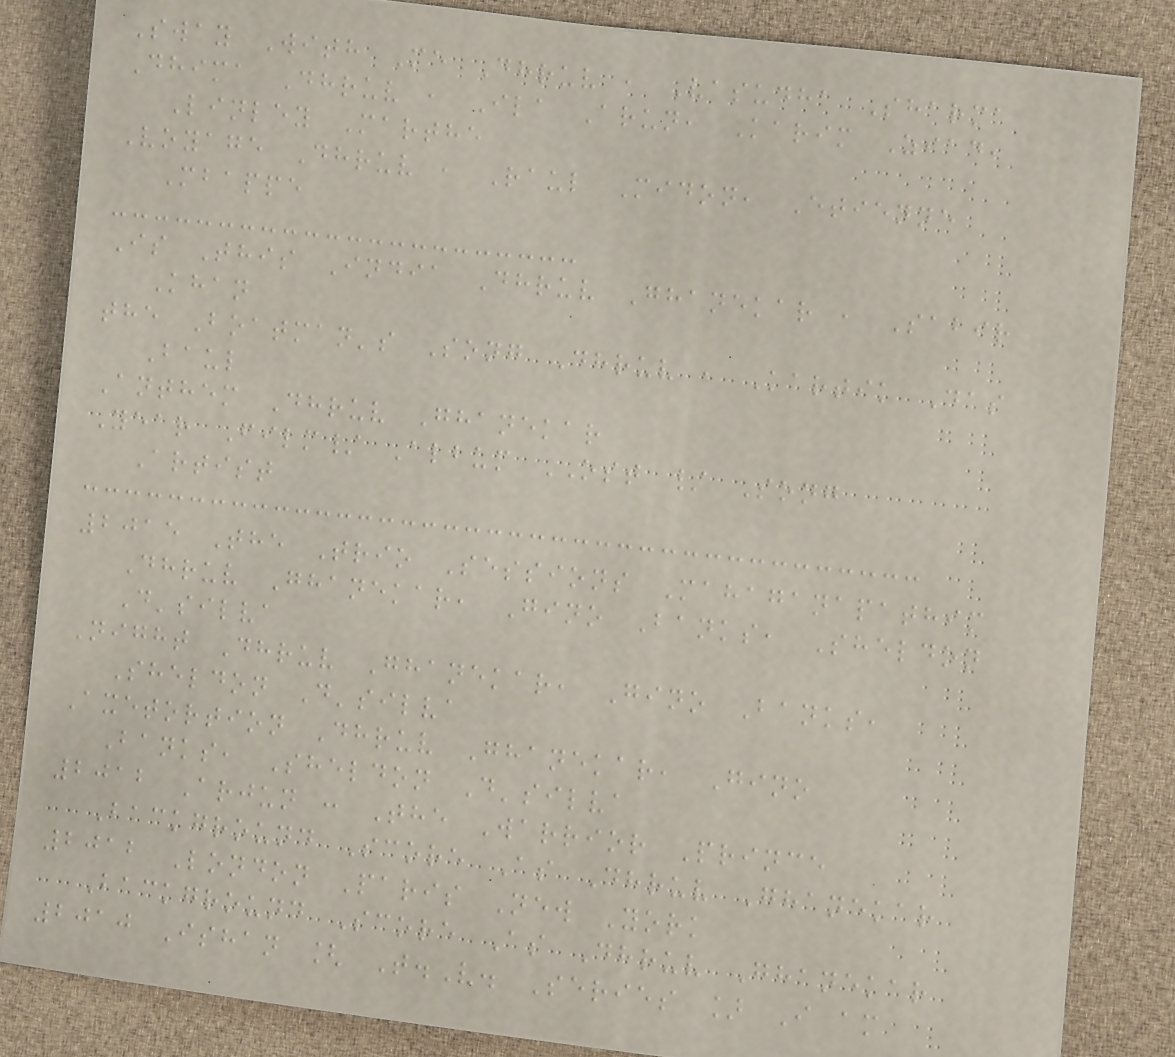Sway With Me Dhruv , Vasudha Sharma
Dhima Dhruv , Ila Arun, Karim Ziad,
Linley Marthe
Voyage Dhruv , Raul Midon, Etienne
Mbappe
Is This India Dhruv Ghanekar , Sabir
Khan
the Boatman's Song Dhruv , Kartik Das
Baul
Anthem Dhruv Ghanekar
Year Film/ Album OST / Song
Artist
2015 The Trio Sessions Mahaganapathim
Dhruv Ghanekar, Gino Banks, Sheldon
D'silva
Night Dhruv Ghanekar, Gino Banks,
Sheldon D'silva
Axetortion Dhruv Ghanekar, Gino
Banks, Sheldon D'silva
2012 Arjun : The Warrior Prince
Background Score As Dhruv Ghanekar
2012 London Paris New York
Background Score As Dhruv Ghanekar
2010 Ishan [ T.V. Series ] I am
